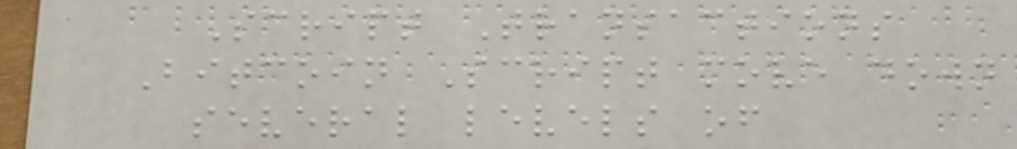Script Transactions
Bitcoin Script move down
several levels of
